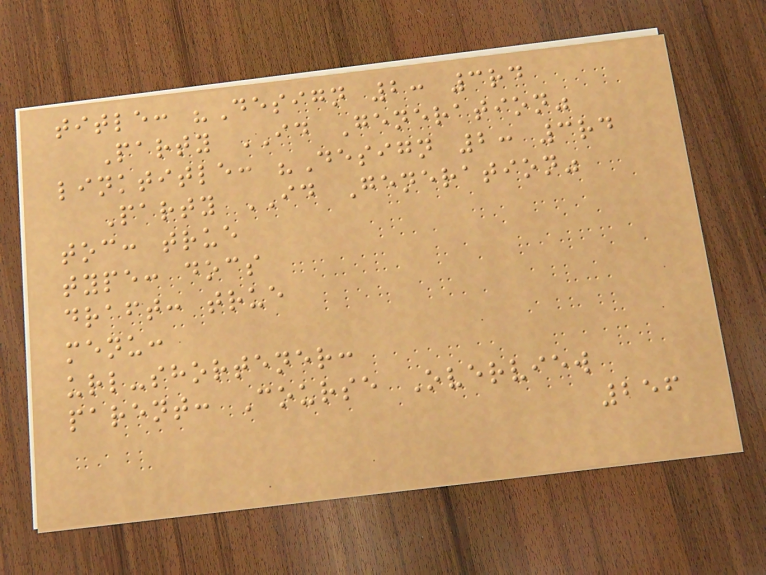title: "Design 2: 3rd
Party ID Generation"
linktitle: "Design 2: 3rd
Party ID Generation"
toc: true
type: docs
draft: true
menu:
url-shortener:
parent: Course Overview
256
